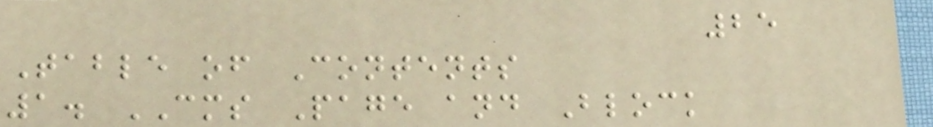25
Table of Contents
1. CMS Page and Block
